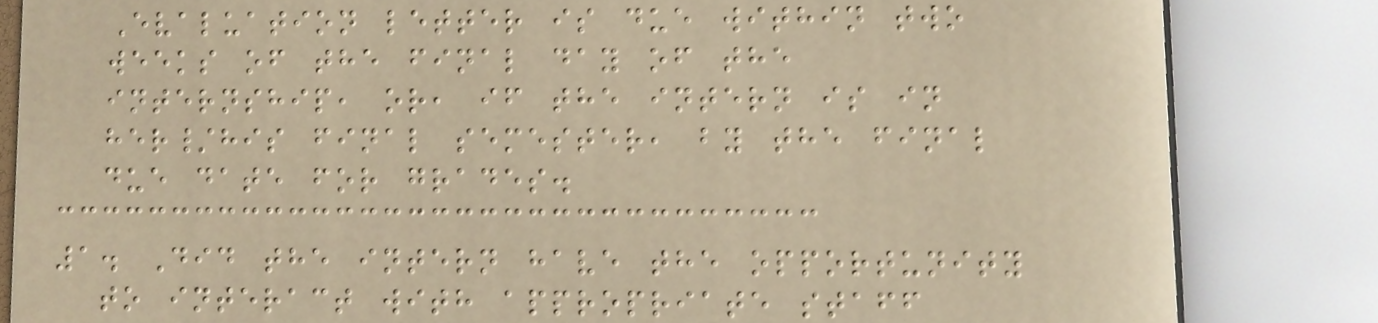Evaluation letter is due within two
weeks of the final day of the
internship, or, if the intern is in
her/his final semester, by the final
due date for grades.
1. Did the intern have the opportunity
to interact with appropriate staff
